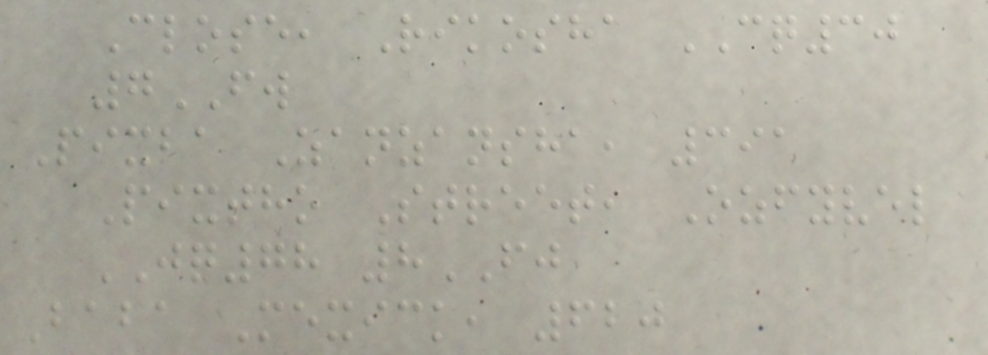Close, Rikosha CQ30
7FW
Pixba Zanzansha, 391
Pixtho Street, Ozfyvel
JQ78 8FJ
Baba Mexick, 620
